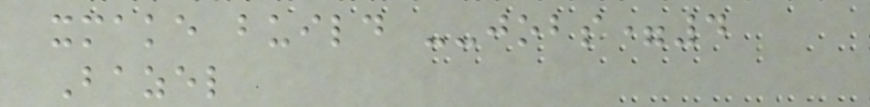xmake build --jobs=4
Bazel
